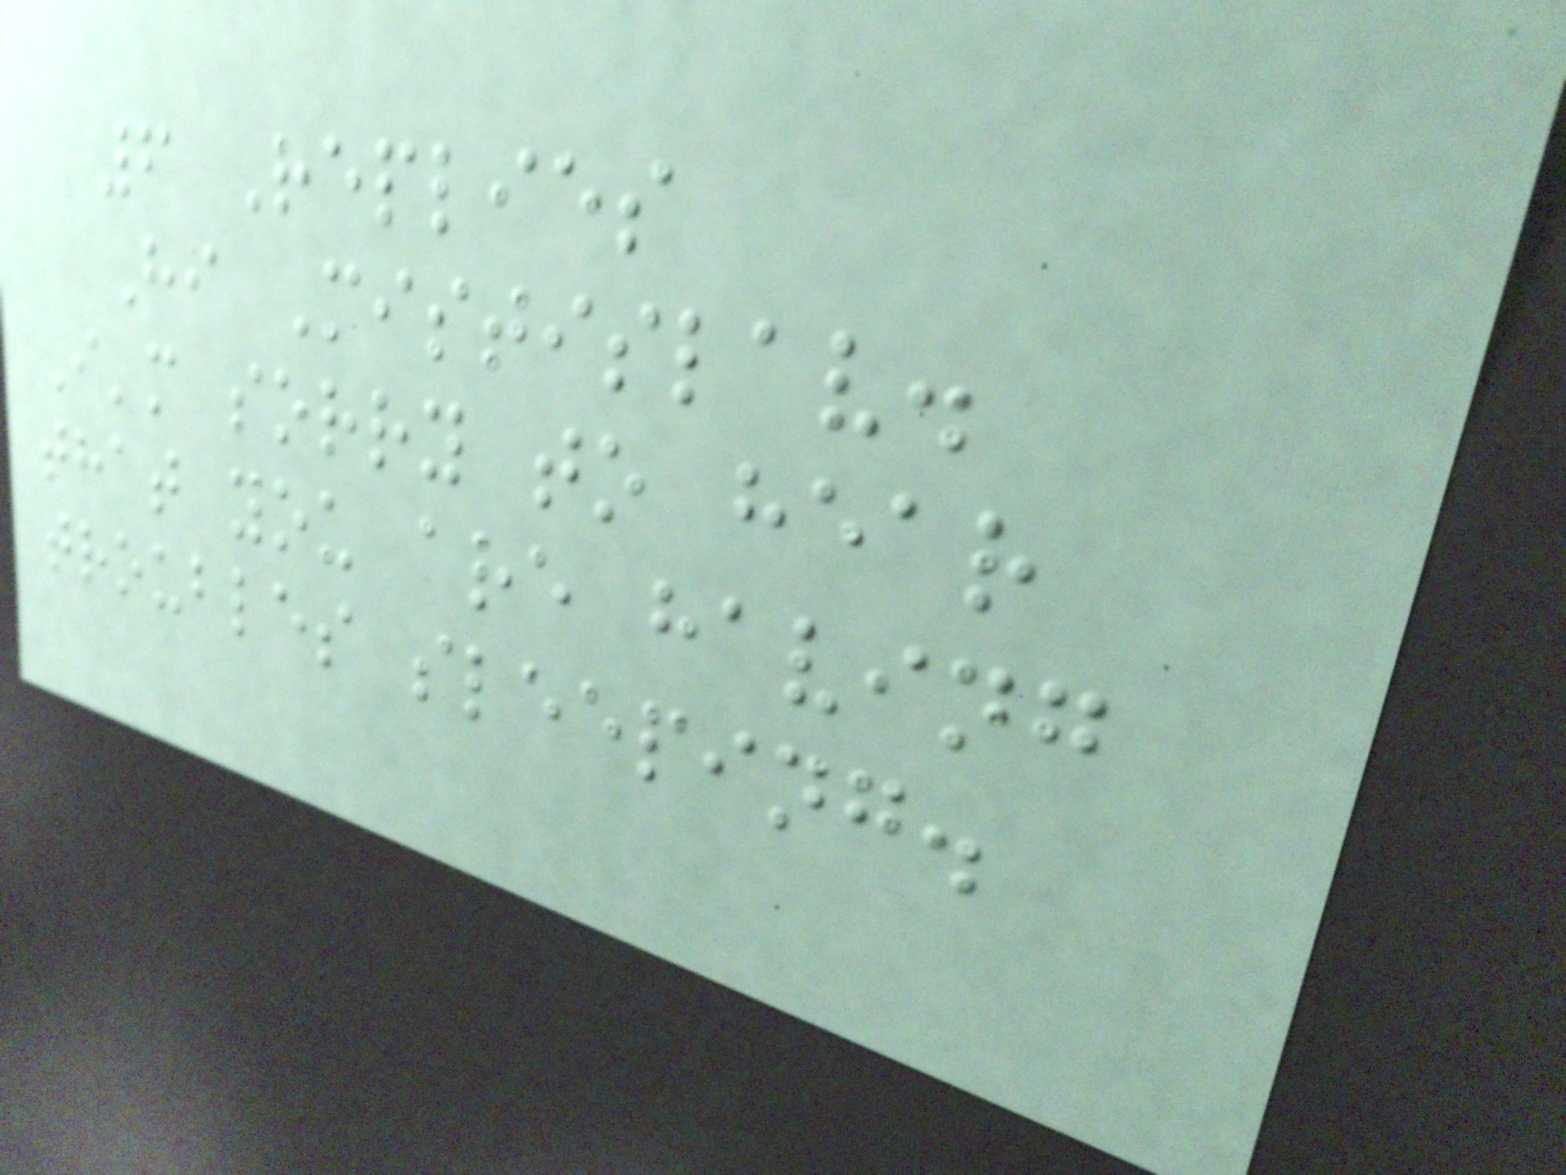6 Replies
Hi Mistislav.
I'm sorry to hear
that you are having
troubles sleeping.
